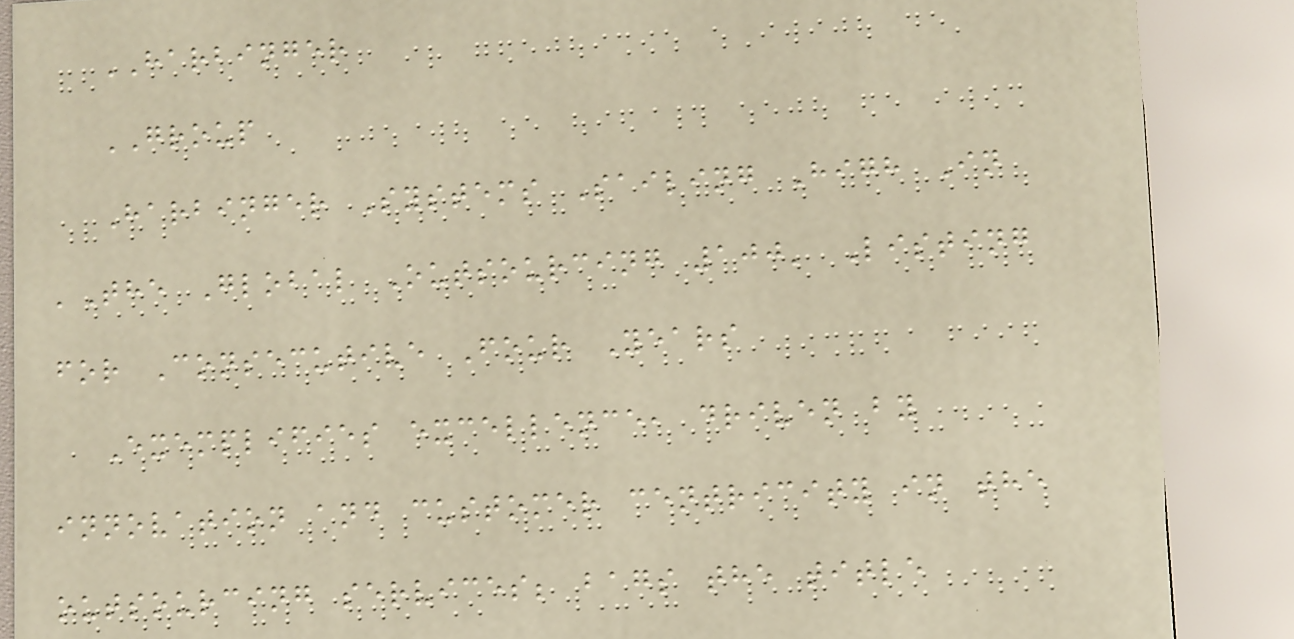HARBINGER
GROUP
Harbinger Systems Sailing High In
'The Global Outsourcing 100' Listing
for Consecutive Four Years
Exemplifies excellence, driven by
innovation and customer centricity in the
outsourcing services; bags the title
